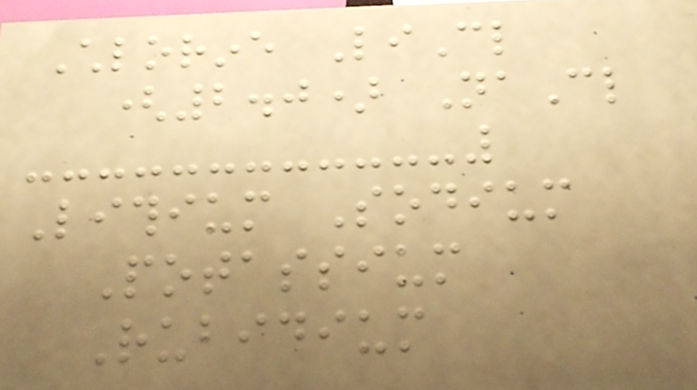Chlorine LiCl
(2.0) NaCl
Lithium Sodium
Potassium
Rubidium
